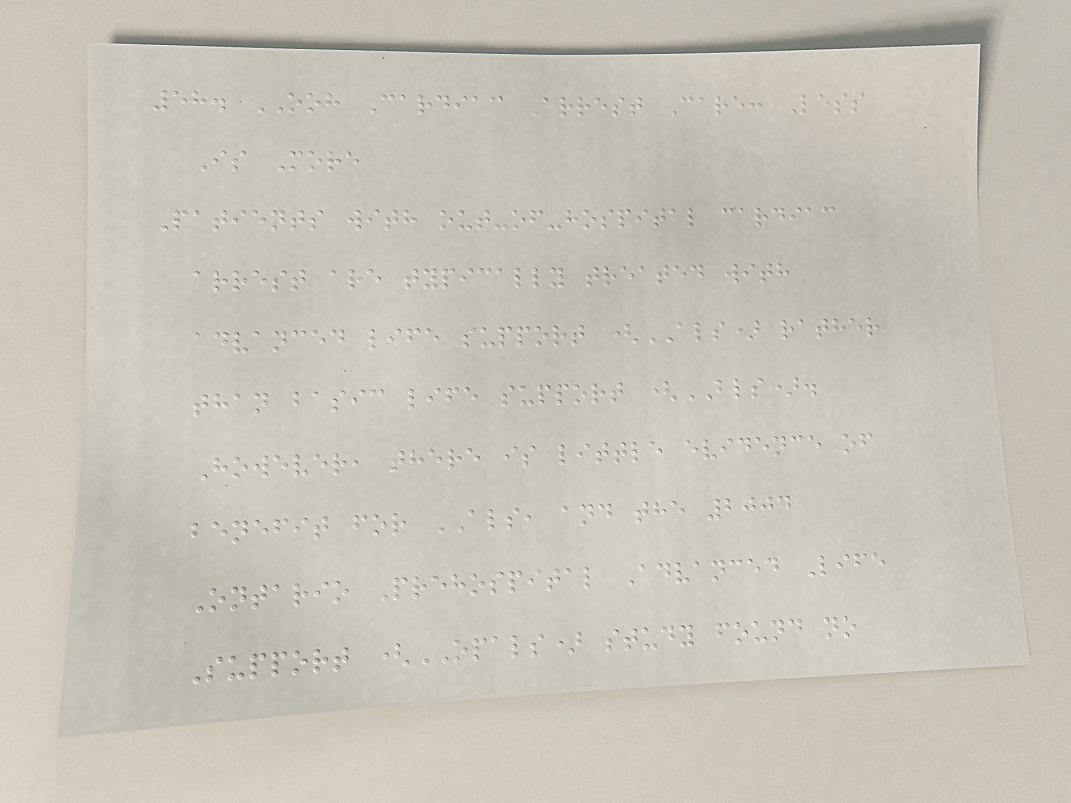58. OOH Cardiac Arrest Care: Less
Is More
Patients with out-of-hospital cardiac
arrest are typically treated with
advanced life support (ALS) rather
than basic life support (BLS).
However, there is little evidence of
benefit for ALS, and the 2004
Ontario Prehospital Advanced Life
Support (OPALS) study found no
